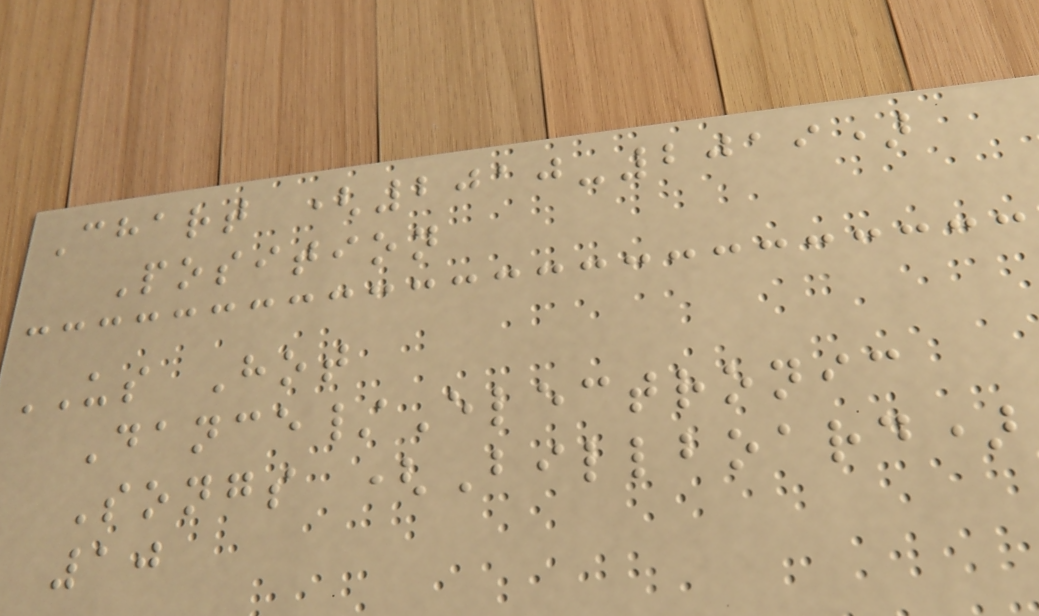Chart (2010-2019)
Position
US Hot
Dance/Electronic
Songs (Billboard)
10
